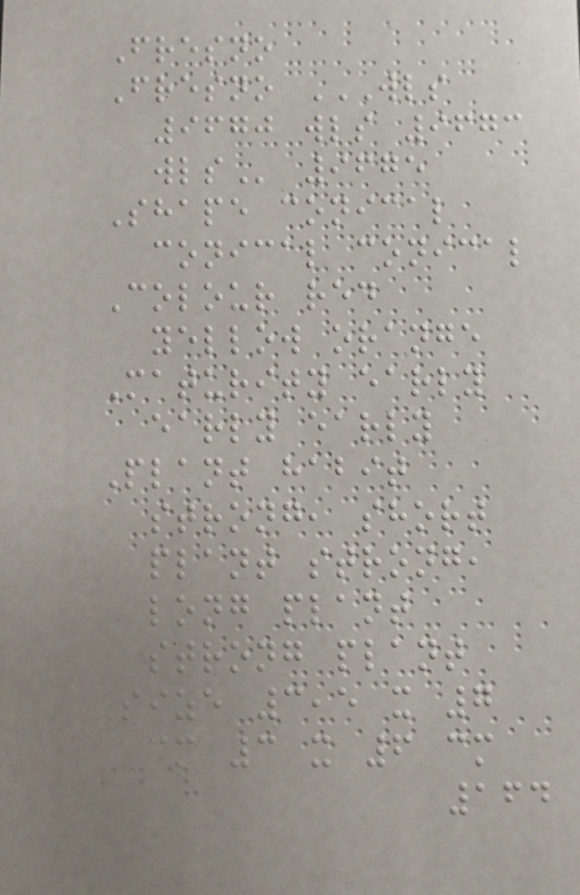Fresno
Fresno WLS
9670 WLS 9673
WLS 9675
Shape conical
conical conical
Colour red
yellow orange
Maturity early
early early
Plant habit
strong, short
plant strong,
long plant
strong plant
Size 3,5 x 7
cm 3 x 6 cm
164
